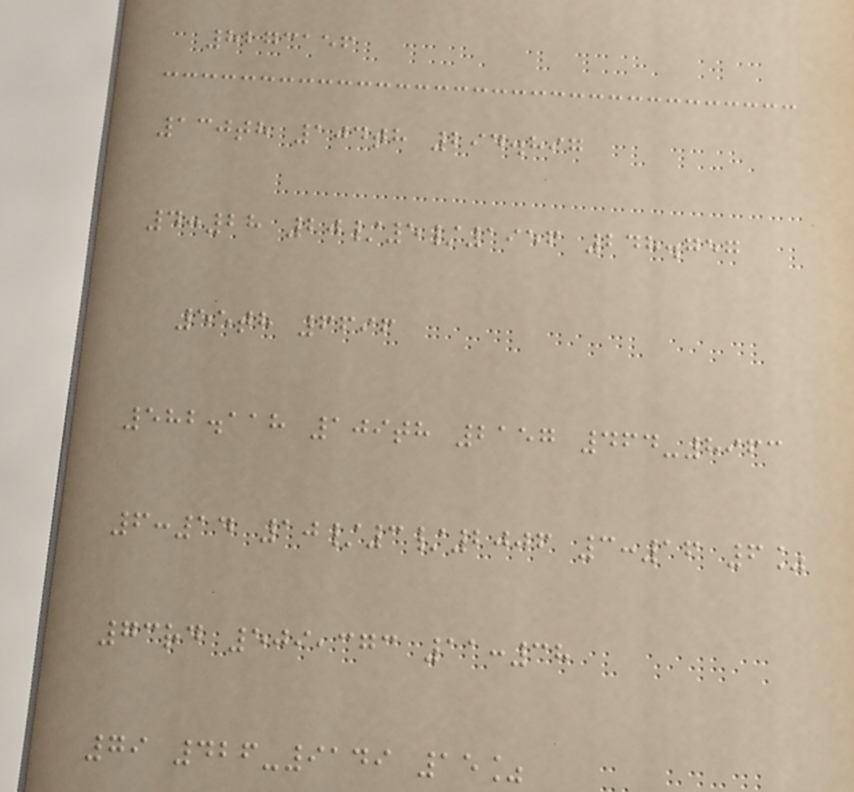8273156
130th 104th 294.897
4:28 20/5/1956 248.757
55th 6696
582.118 109th 2157 464-8963
6:14 10/3/2006 3:16 6%
73rd 509,373 11:38
79 426-9149 15%
